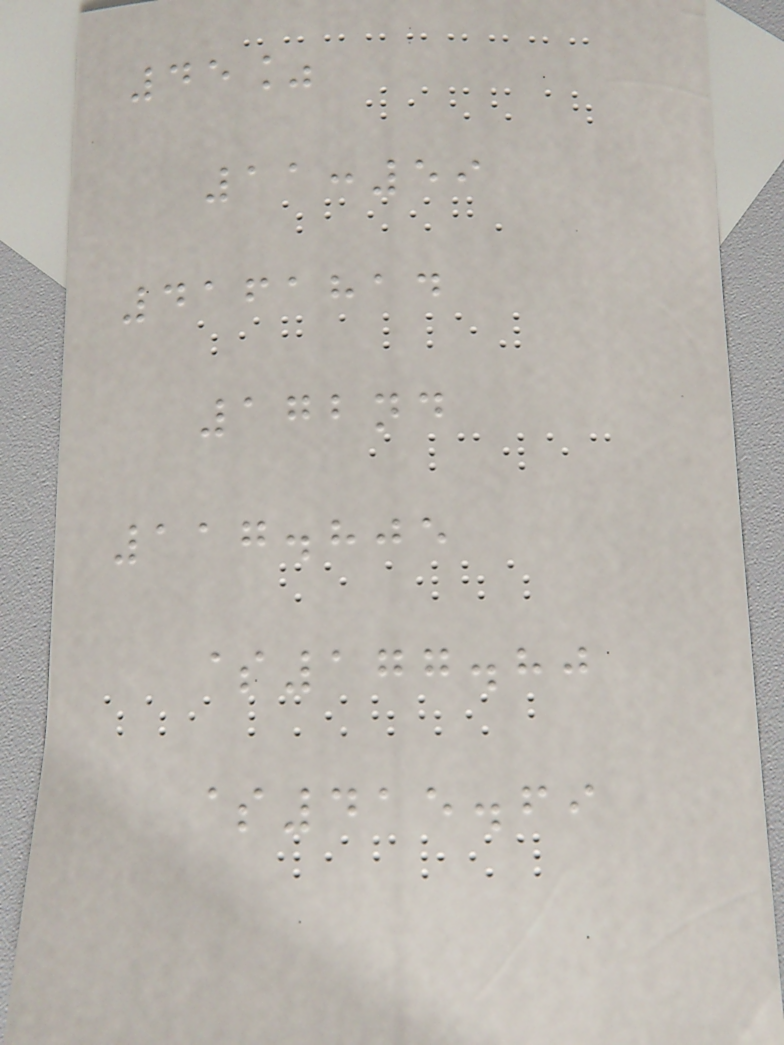45%
11:59
4161814
172nd
117.805
$177.80
$415.69
